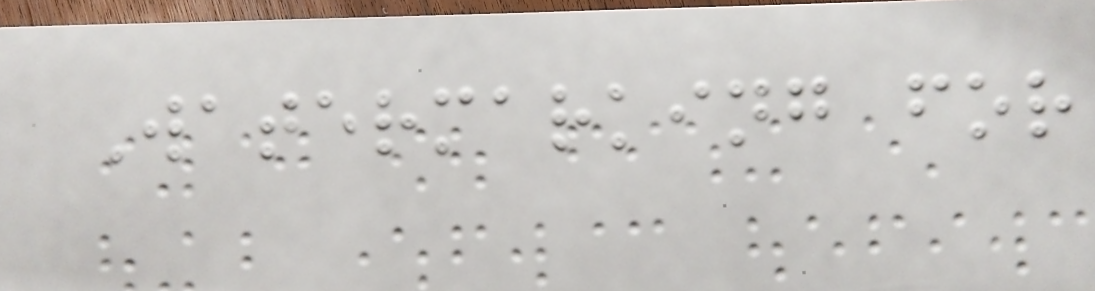Watermarking for
